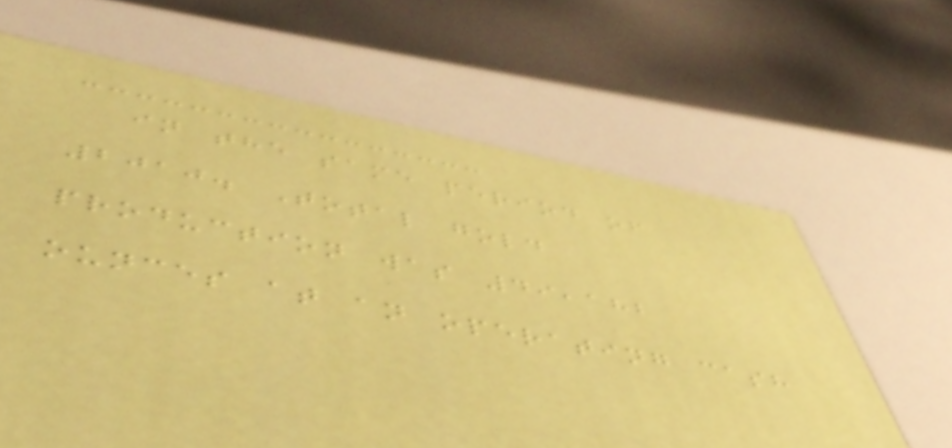in the same period of
2010. Total gold
production was 49,182
ounces at an operating cash
